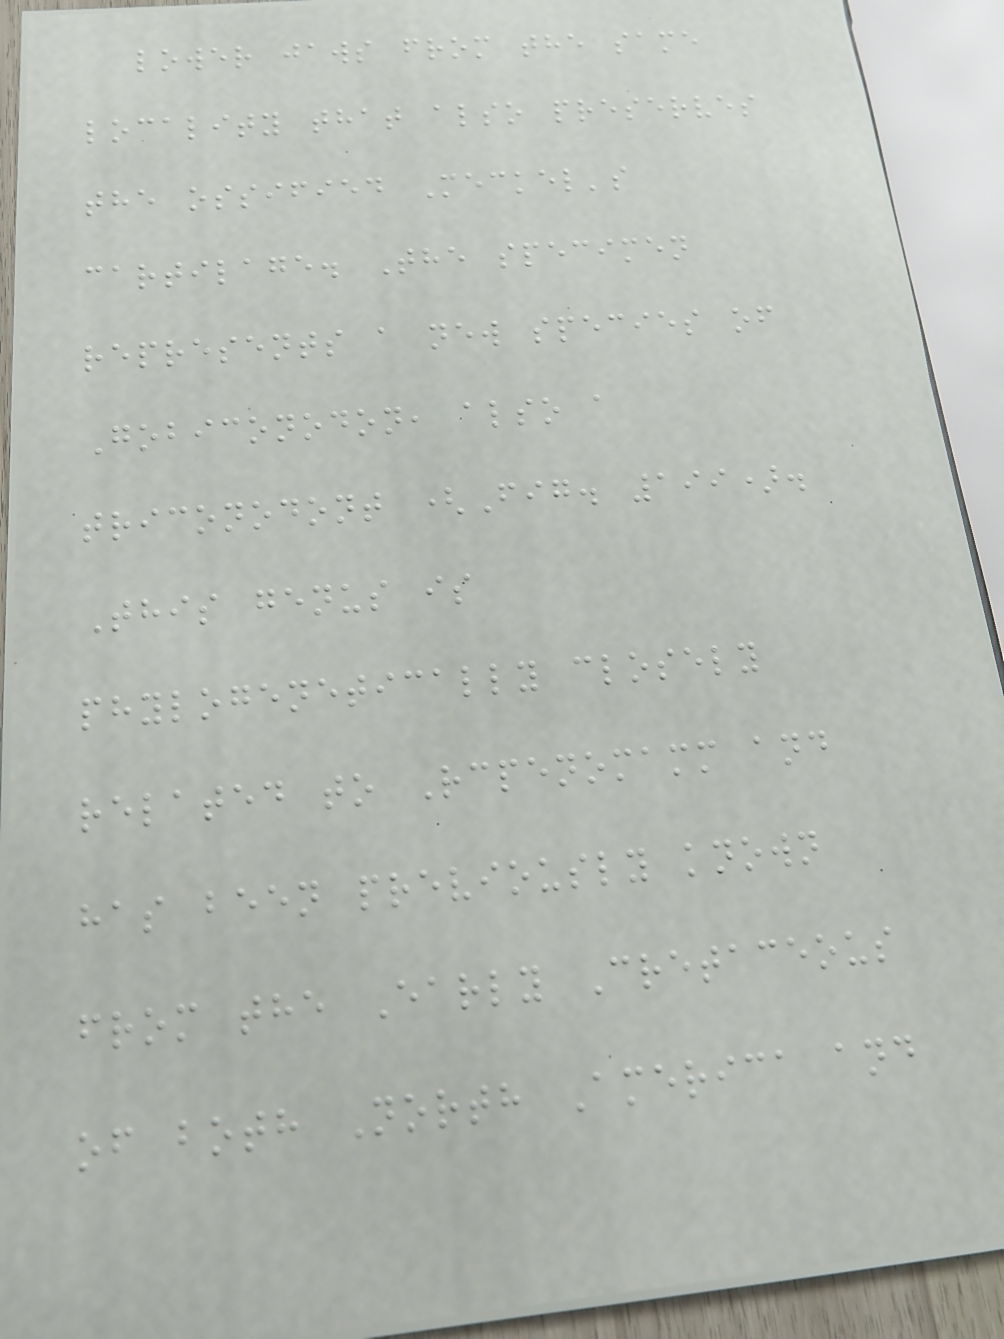lower jaws from the same
locality that also preserves
the ossified Meckel's
cartilage. The specimen
represents a new species of
Gobiconodon, also a
triconodont (Fig. 199).
This genus is
phylogenetically closely
related to Rcpenomamm and
has been previously known
from the Early Cretaceous
of both North America and
